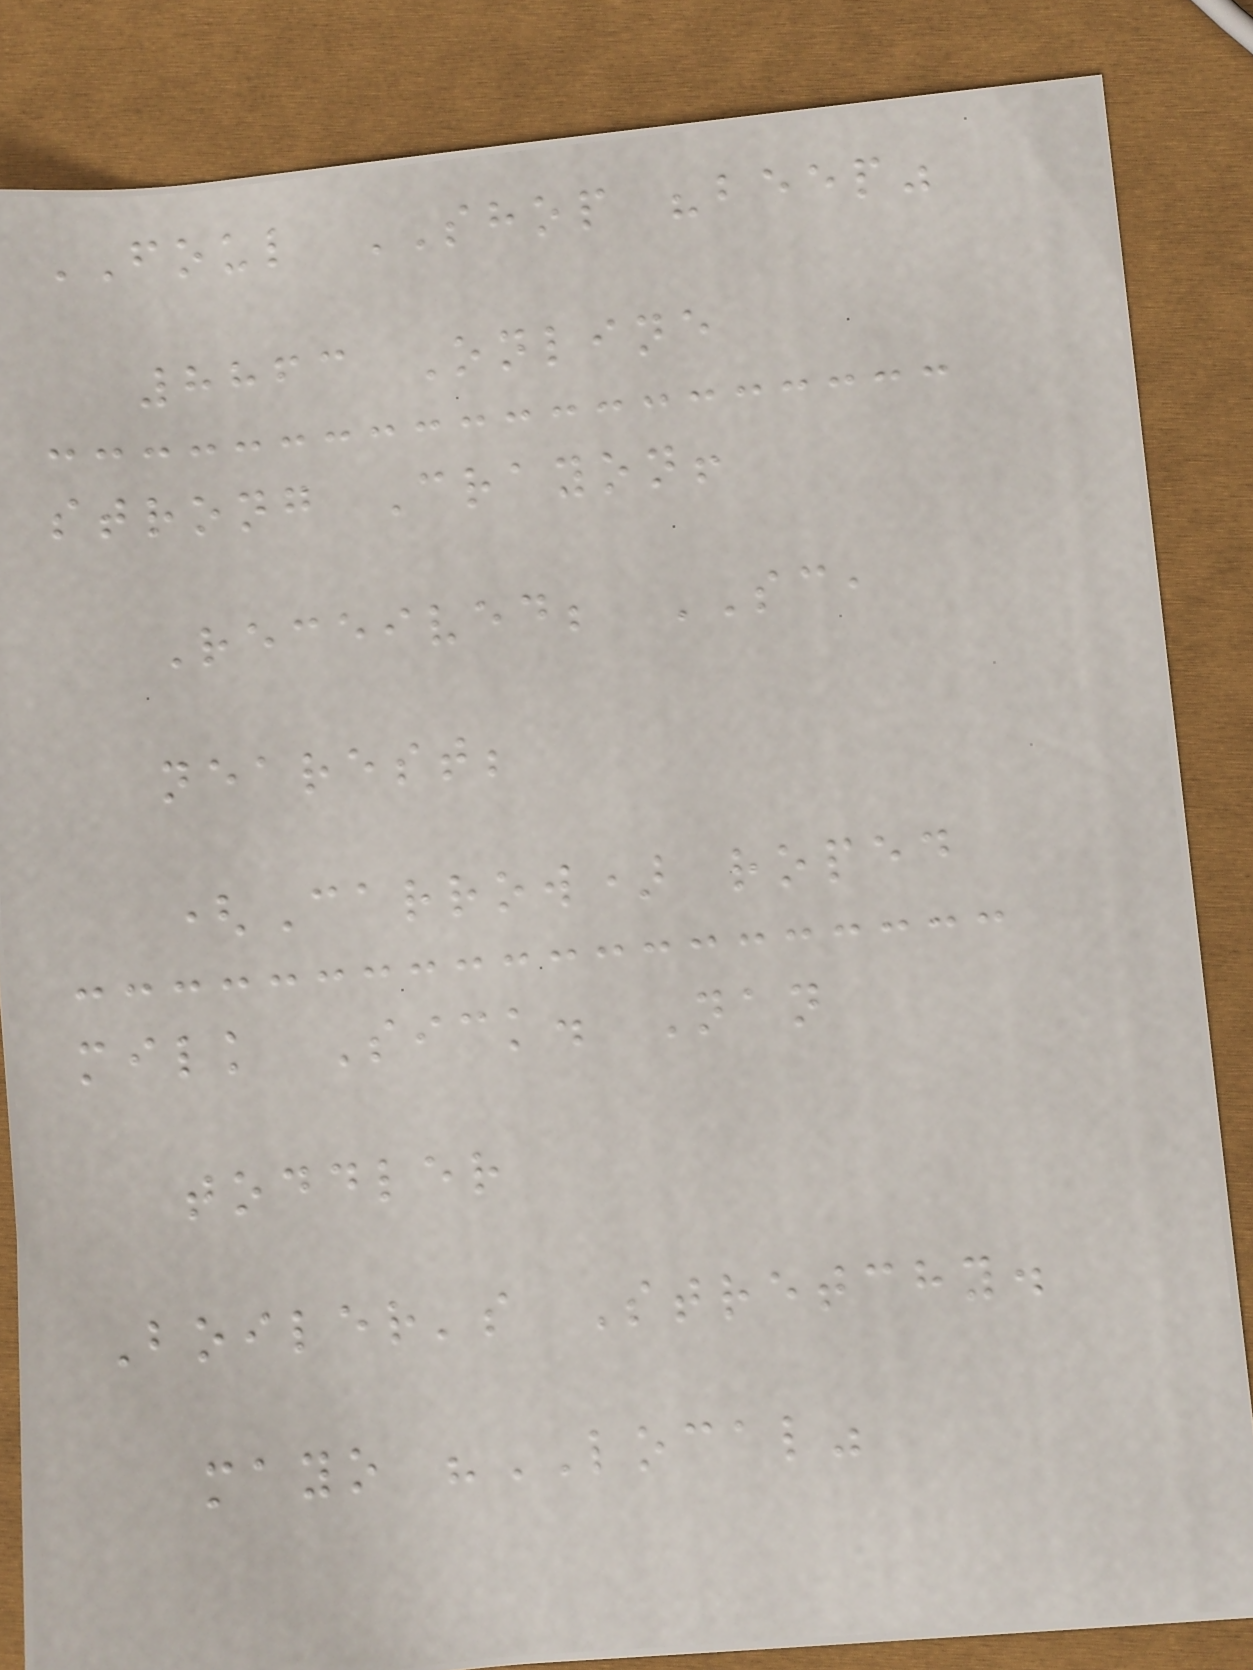FOUL SHOP "beep"
8863 Online
strong Crayon!
Received; SC,
nearest;
(Carrow) roped
milk Sick. Nan
toddler
Boiler's Stretchy.
mayo "LOCAL"
